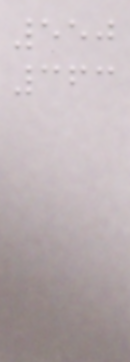550
363
